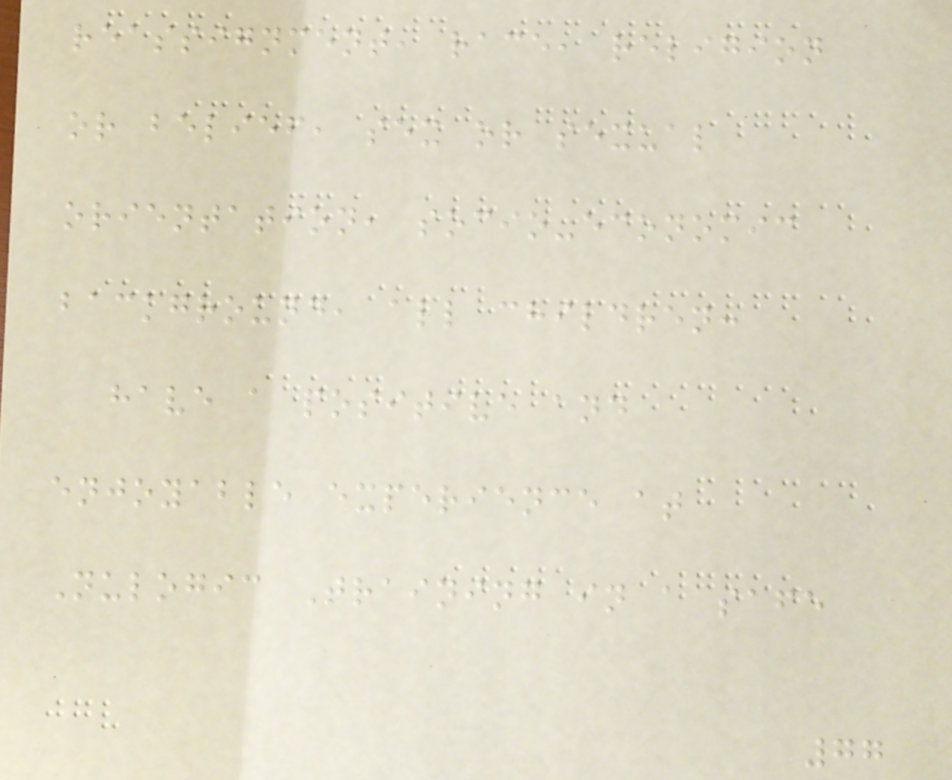reassignment, race, religion
or belief, sex or sexual
orientation, socio-economic
background, all children:
have a positive and
enjoyable experience at
Nulogic Training in a safe
77
